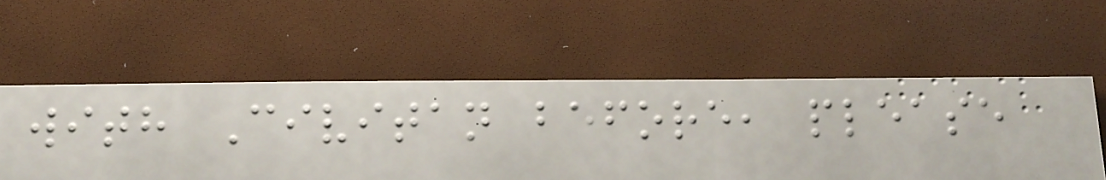with Civitan before, please
